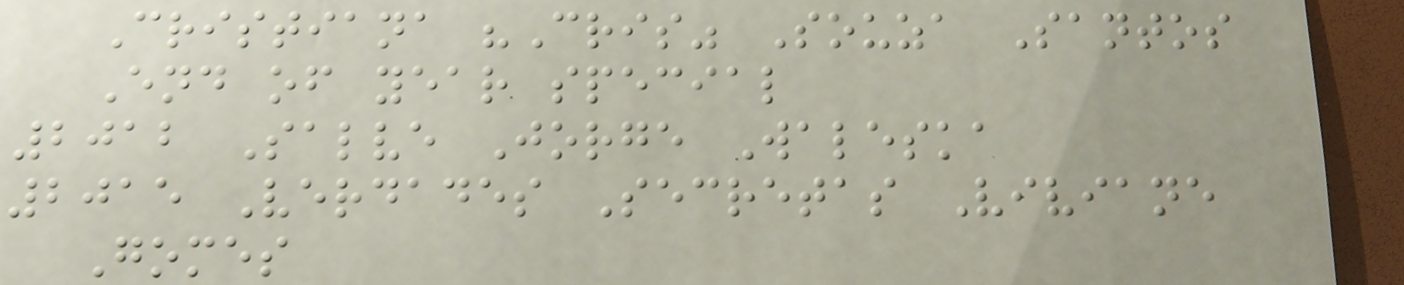Cristiana "Cris" Souza Santos
End of year special
2012 Salve Jorge Waleska
2015 Verdades Secretas Viviane
Gomes
